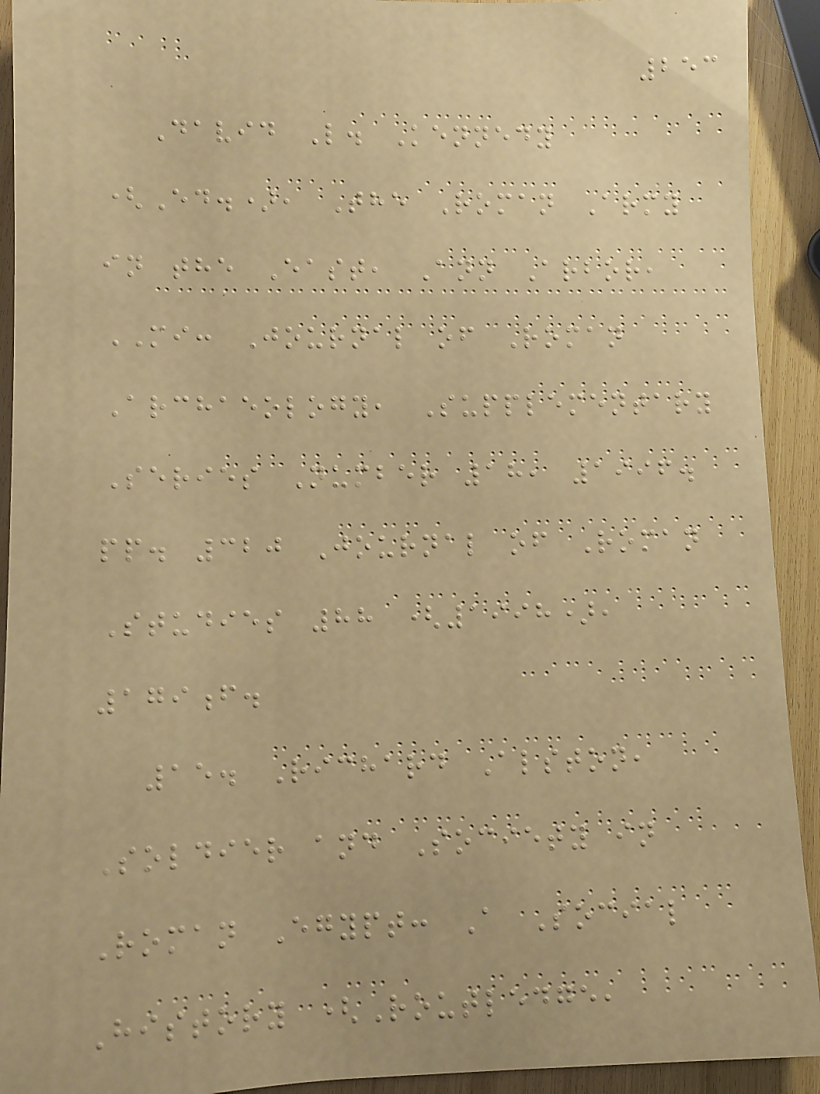253
David L. Kennedy
(Ed.), The Roman Army
in the East, Ann Arbor,
MI: Journal of Roman
Archaeology, Supplementary
Series Number 18, 1996.
pp. 320 Journal of Roman
Studies 88 (1998),
179f.
15. Richard Alston,
Soldier and Society in
Roman Egypt: A Social
History (Routledge,
